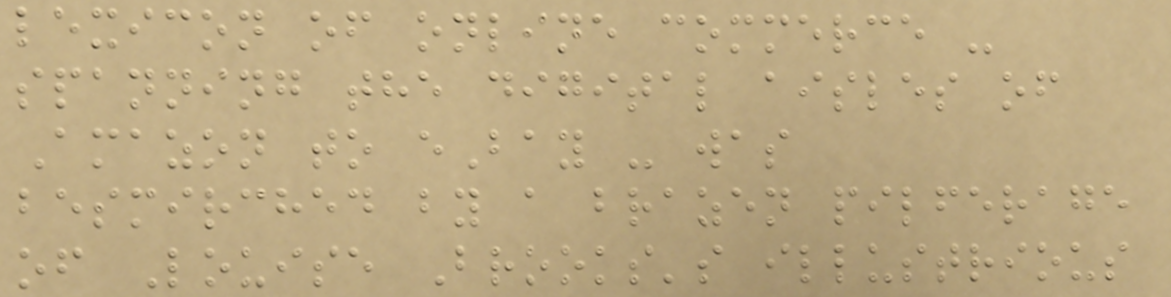lexicon of online commerce -
spanning the digital aisles of
Amazon to eBay - was
besmirched by a brazen pilferage
of Louise Brooks's illustrious
